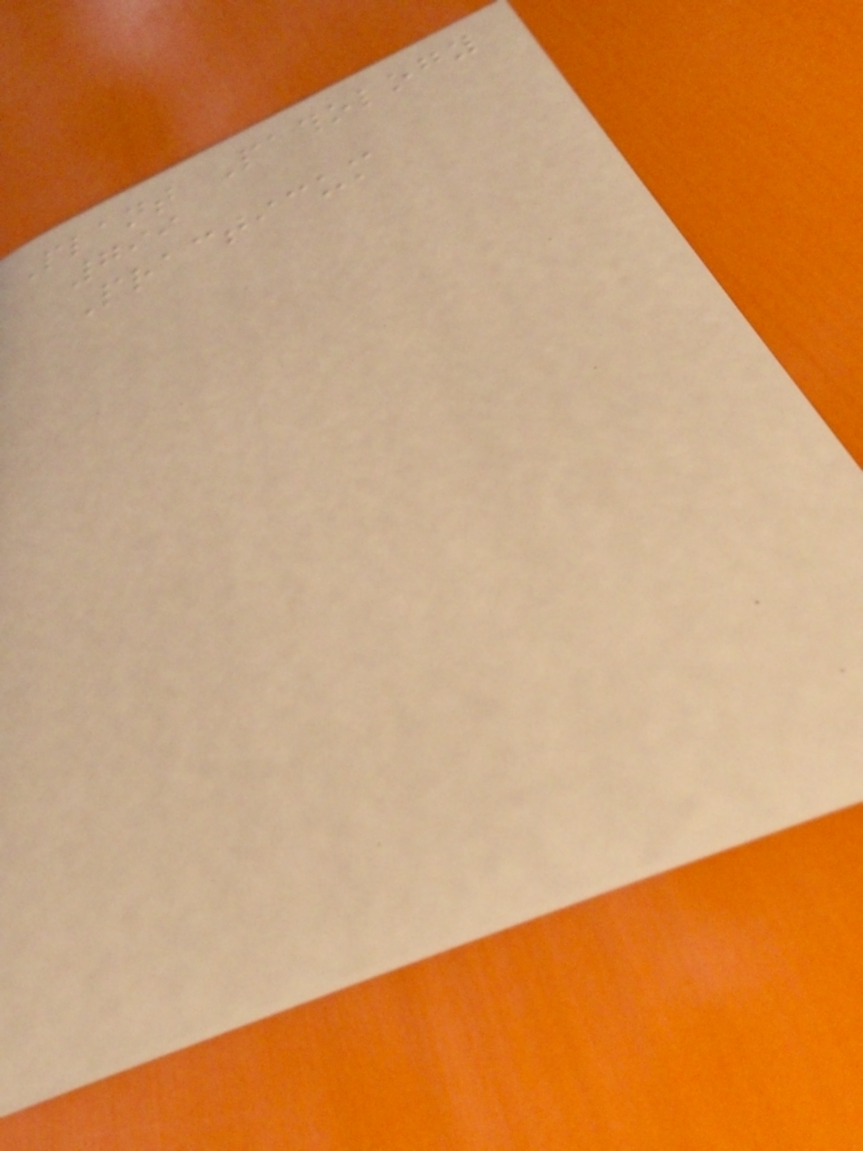Plant Pathology
799
Practicum
